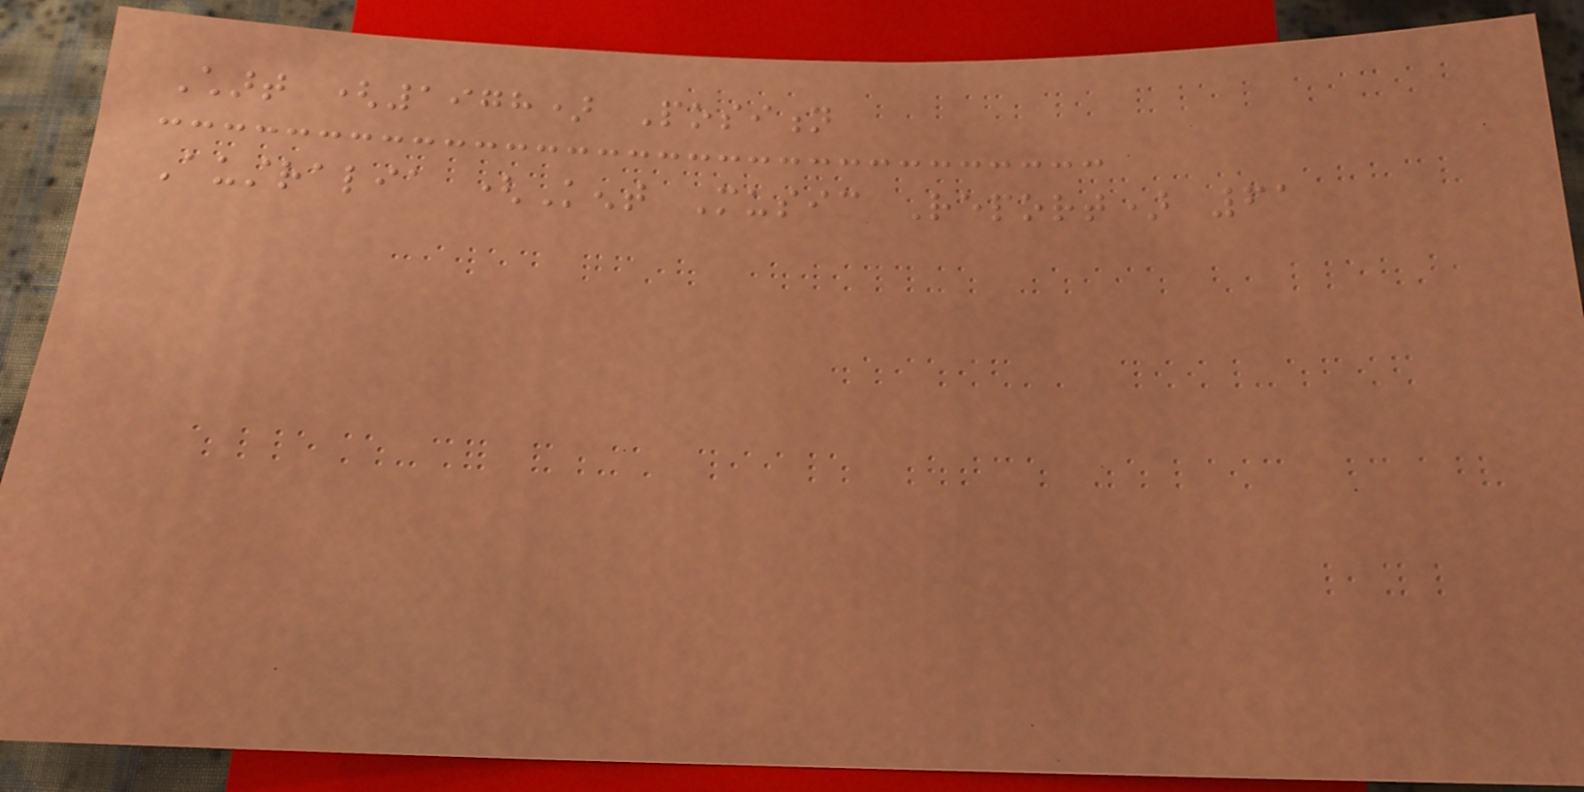Chart (1978) Position
Australia (Kent Music Report) 61
